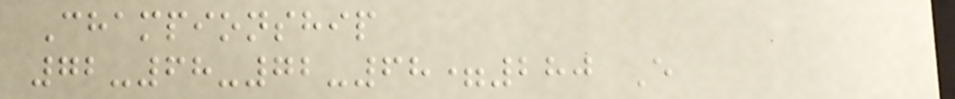Championship
72-68-72-68=280 E
